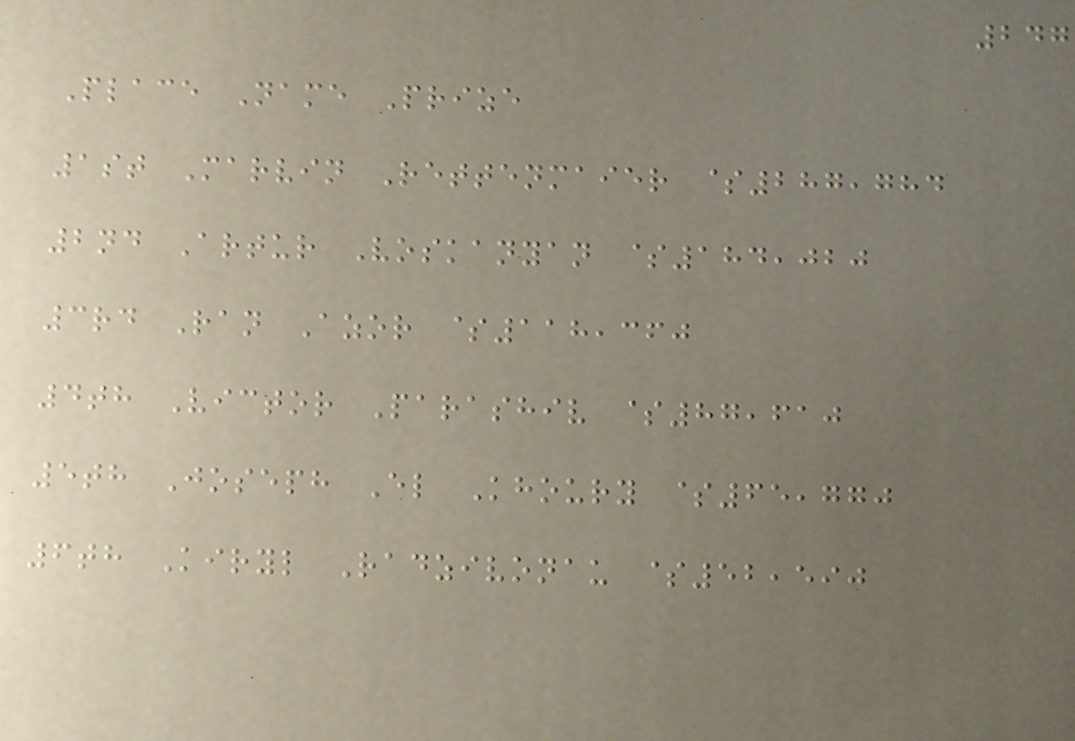247
Place Name Prize
1st Marvin Rettenmaier $287,784
2nd Artur Voskanyan $184,020
3rd Ran Azor $118,360
4th Victor Parashiv $87,610
5th Joseph El Khoury $65,770
6th Kiryl Radzivonau $52,590
